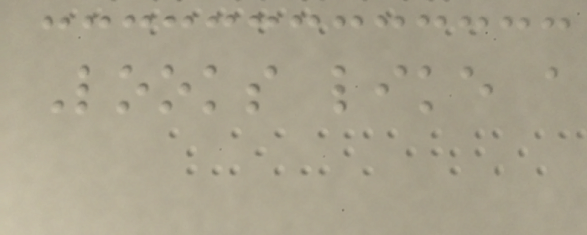Looks like a
